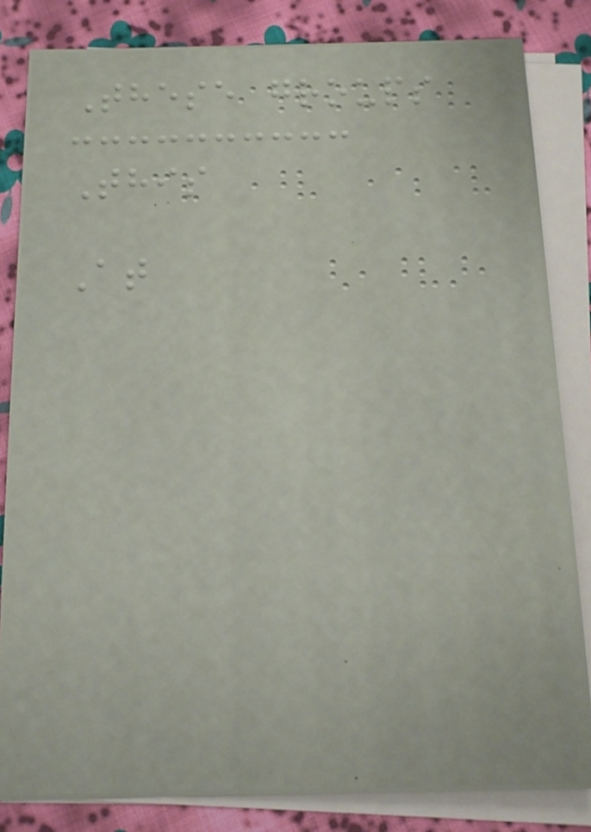These groups
This
At
